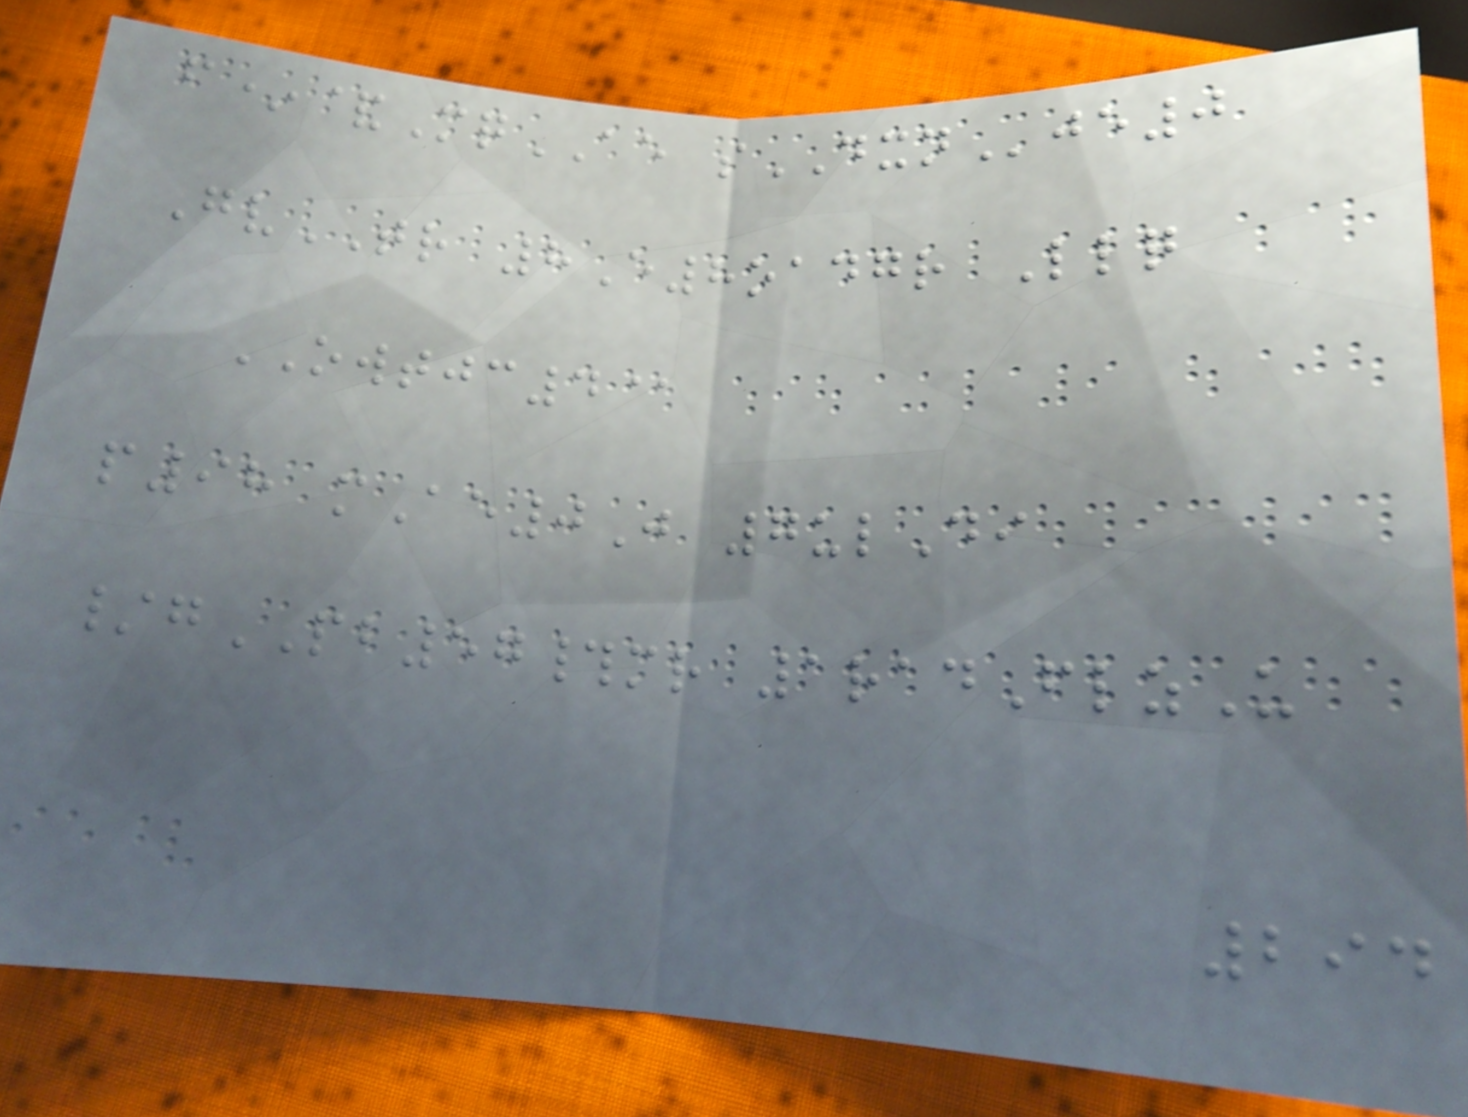f*&MqAE sDXNje0
GvTR 8E8oadgr Llq
OWTJC4@
p98 mAe0J 7ulDi
/gPB57#mr 1radFlzU
294
